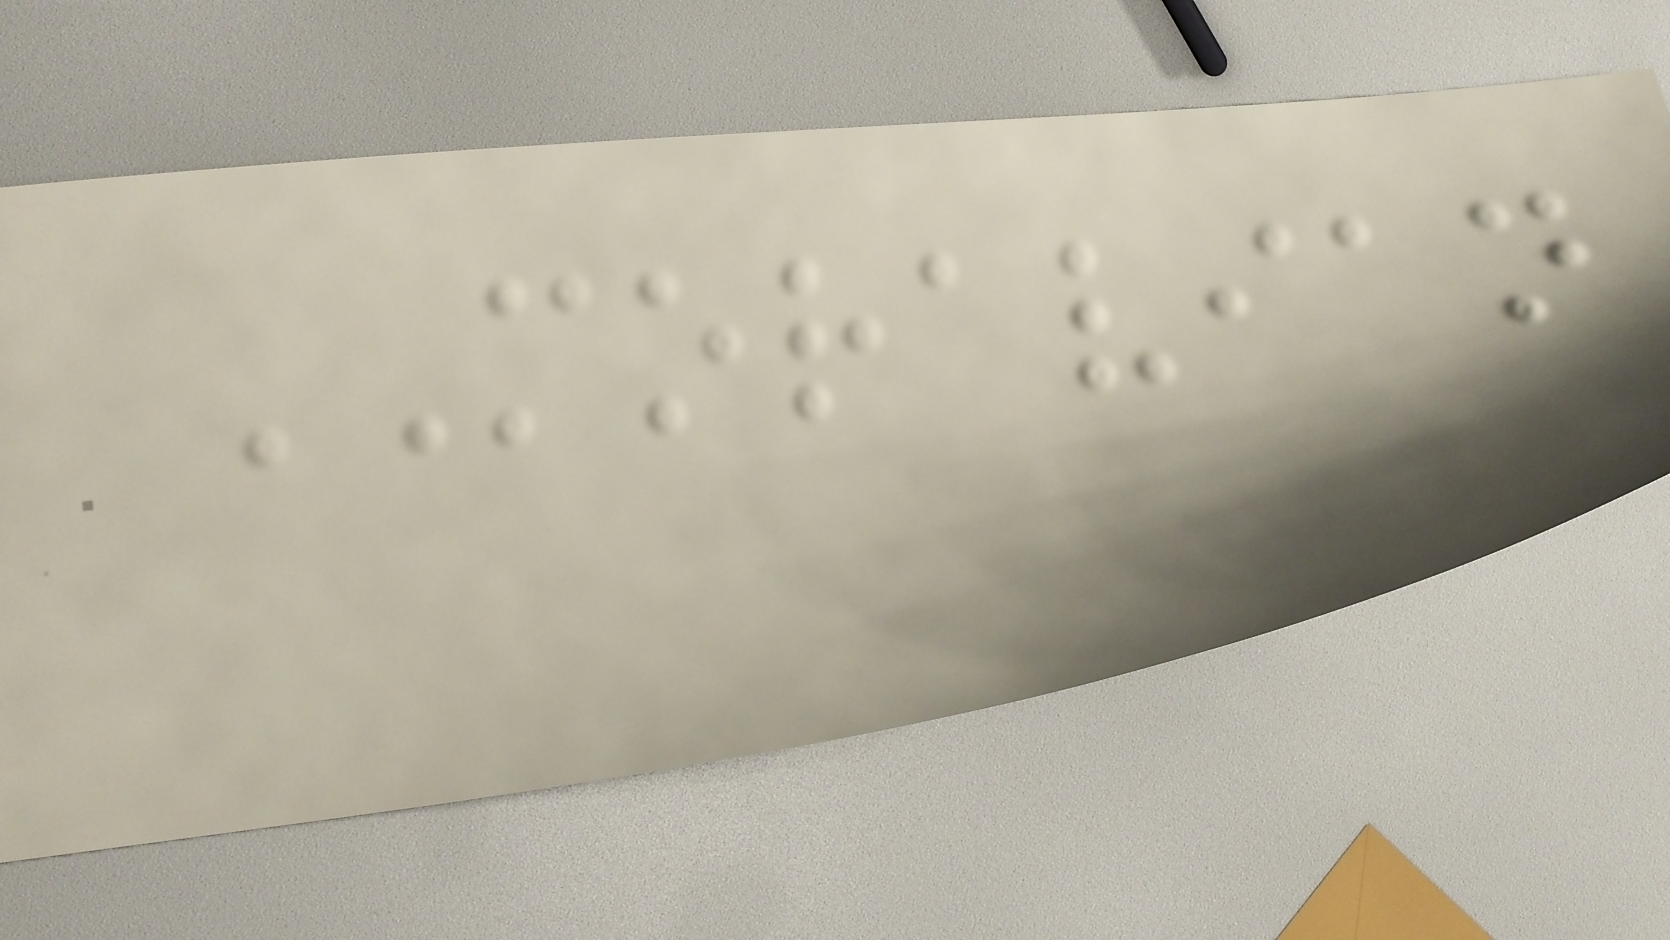MORAVIAN
